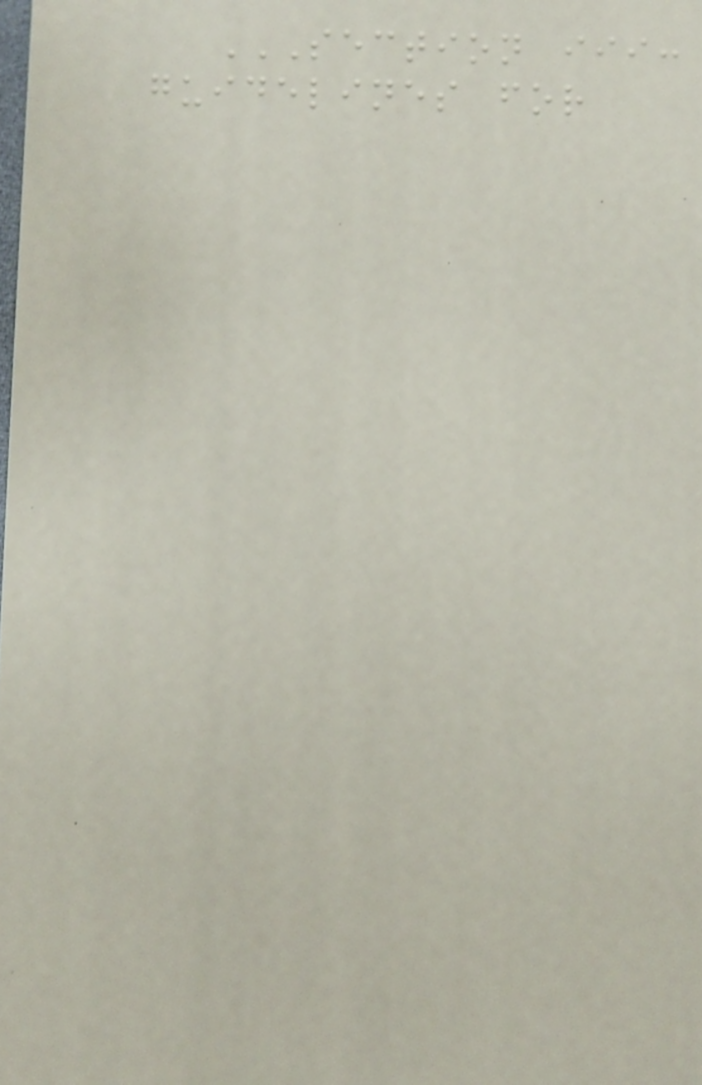SECTION III:
GUIDELINES FOR
